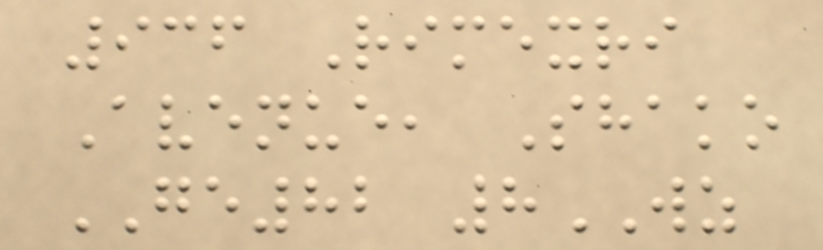936 Rimexri
Avenue, Shako
GE82 8WZ
